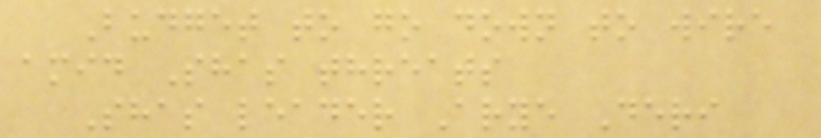Budget to go down to wire
amid Shas threats
Shas leader Arye Deri
